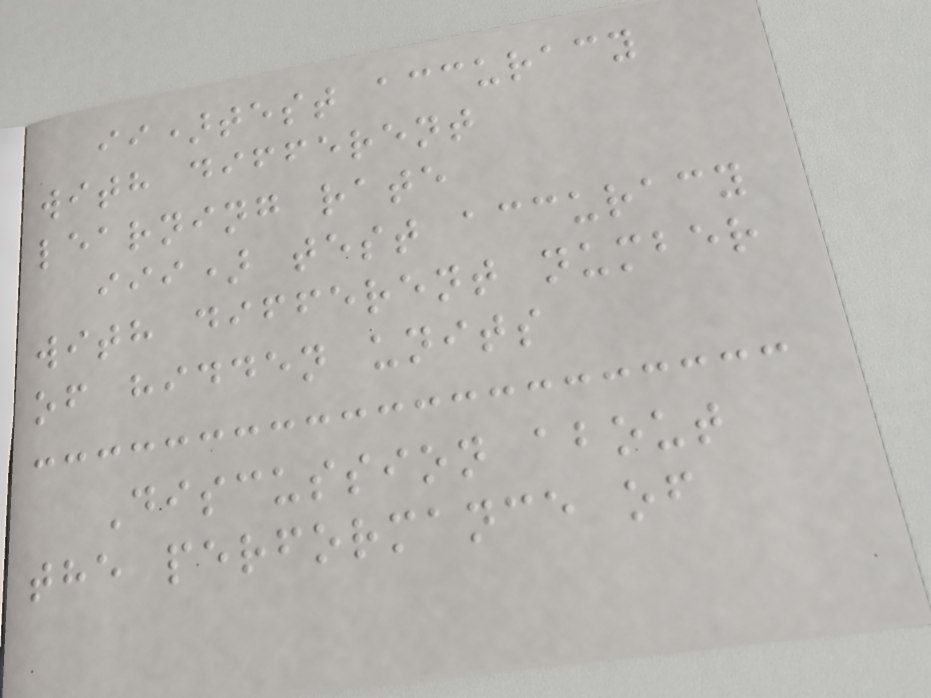ii)test accuracy
with different
learning rate
iii) test accuracy
with different number
of hidden units
Discussion about
the performance of
